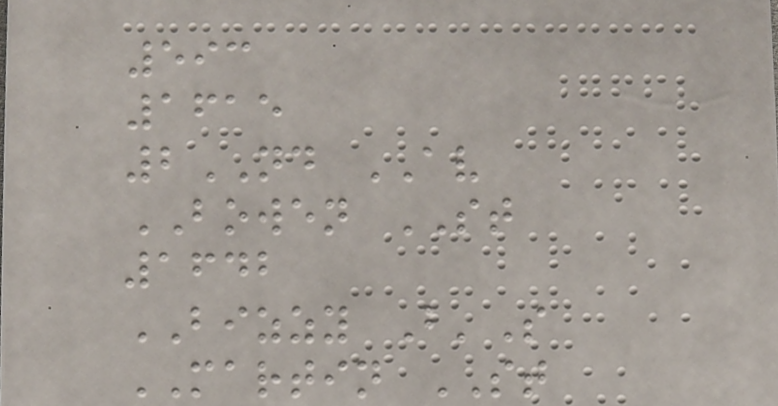593
1615
2ND AV
BOWEN ST
1642
BIZZY B'S
MARTIN ST
